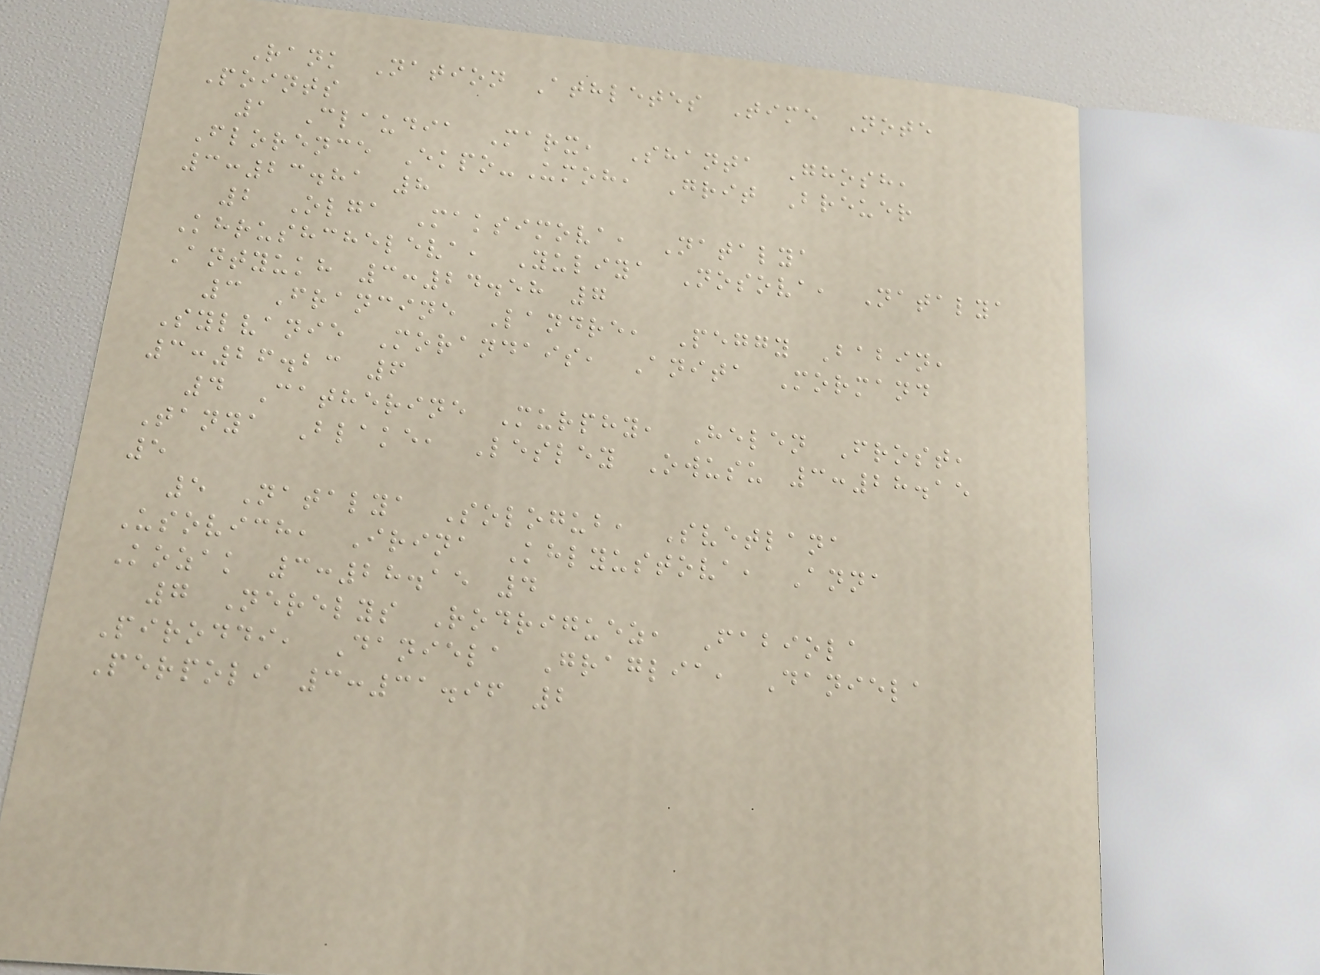Rank Nation Athletes Time Note
Points
1 Claudia Marx, Shanta Ghosh,
Florence Ekpo-Umoh, Grit Breuer
3:23.81 8
2 Olga Maksimova, Natalya
Khrushcheleva, Yuliya Nosova, Natalya
Antyukh 3:24.58 7
3 Francine Landre, Peggy Babin,
Sylvanie Morandais, Anita Mormand
3:26.23 6
4 Catherine Murphy, Helen Frost,
Tanya Blake, Lesley Owusu 3:28.15
5
5 Natalya Sologub, Svetlana
Usovich, Irina Khlyustova, Anna
Kozak 3:28.15 4
7 Nerelys Rodriguez, Fabiola
Piroddi, Daniela Graglia, Daniela
Perpoli 3:31.96 2
